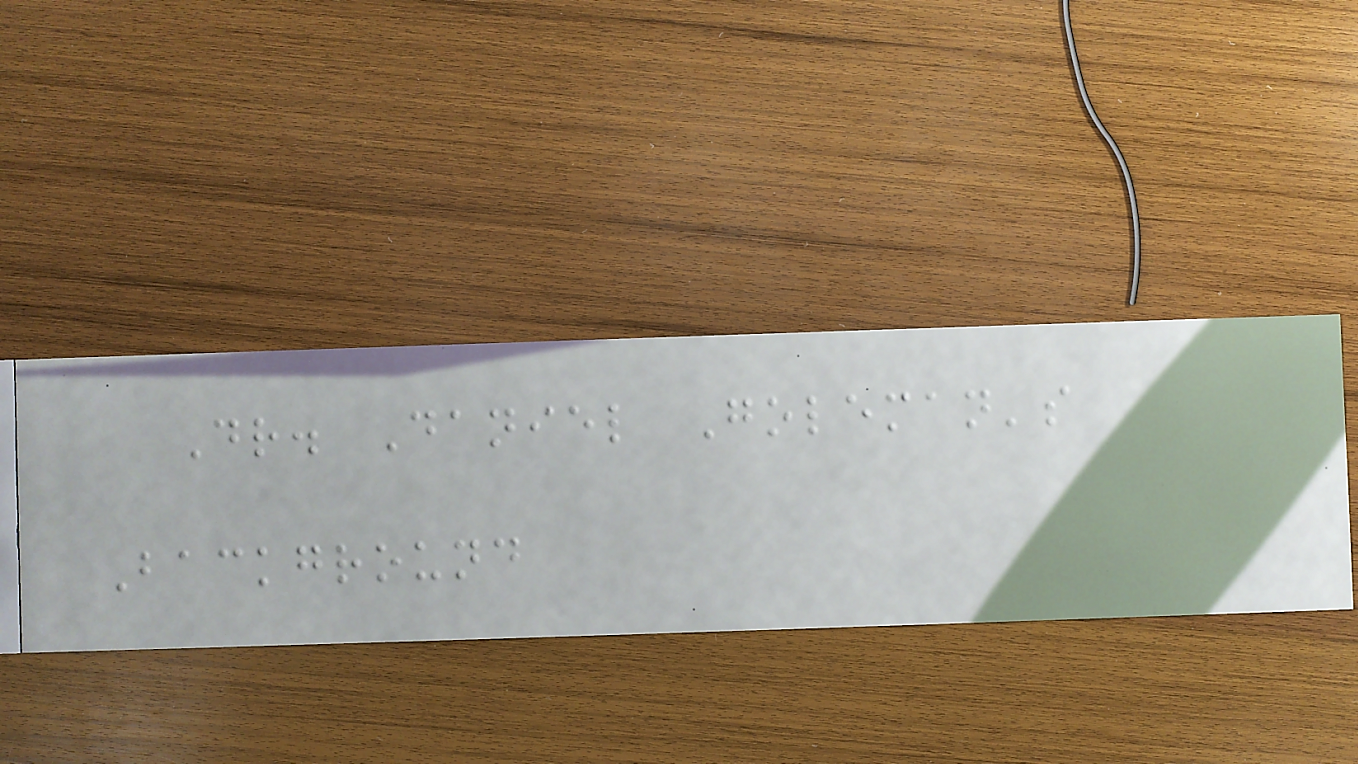Dr. Daniel Goleman's
Background
